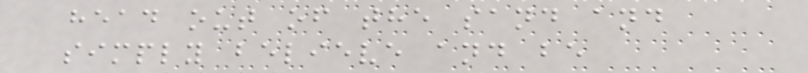head out of the sand and
simply believe and be
